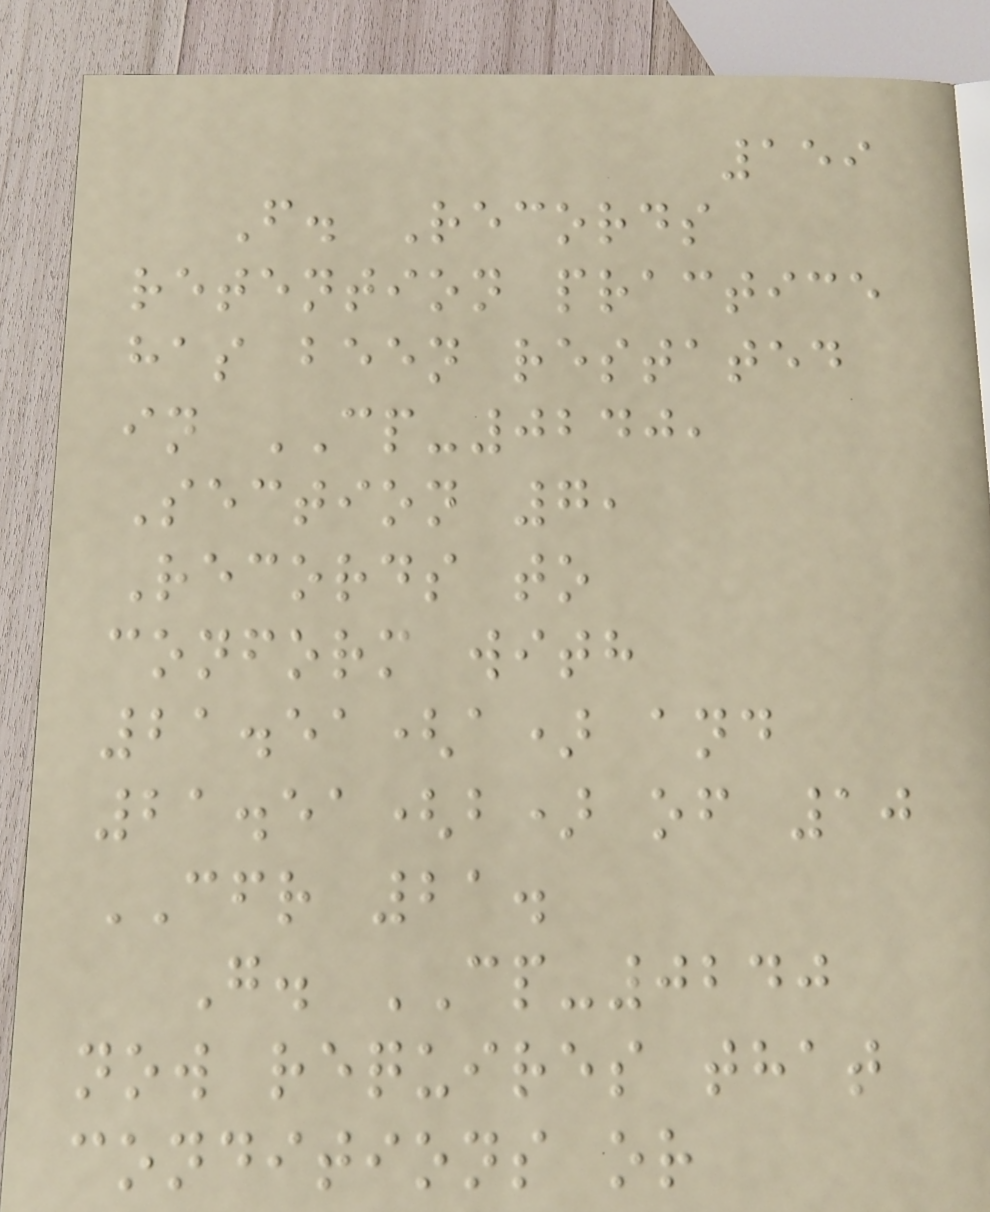159
F. Records
retention practice
has been restated
in CP-0240,
Section 7,
Records to
conform with
21.51(a) and
21.51(b) of 10
CFR 21.
G. CP-0240
now requires that
conditions or
